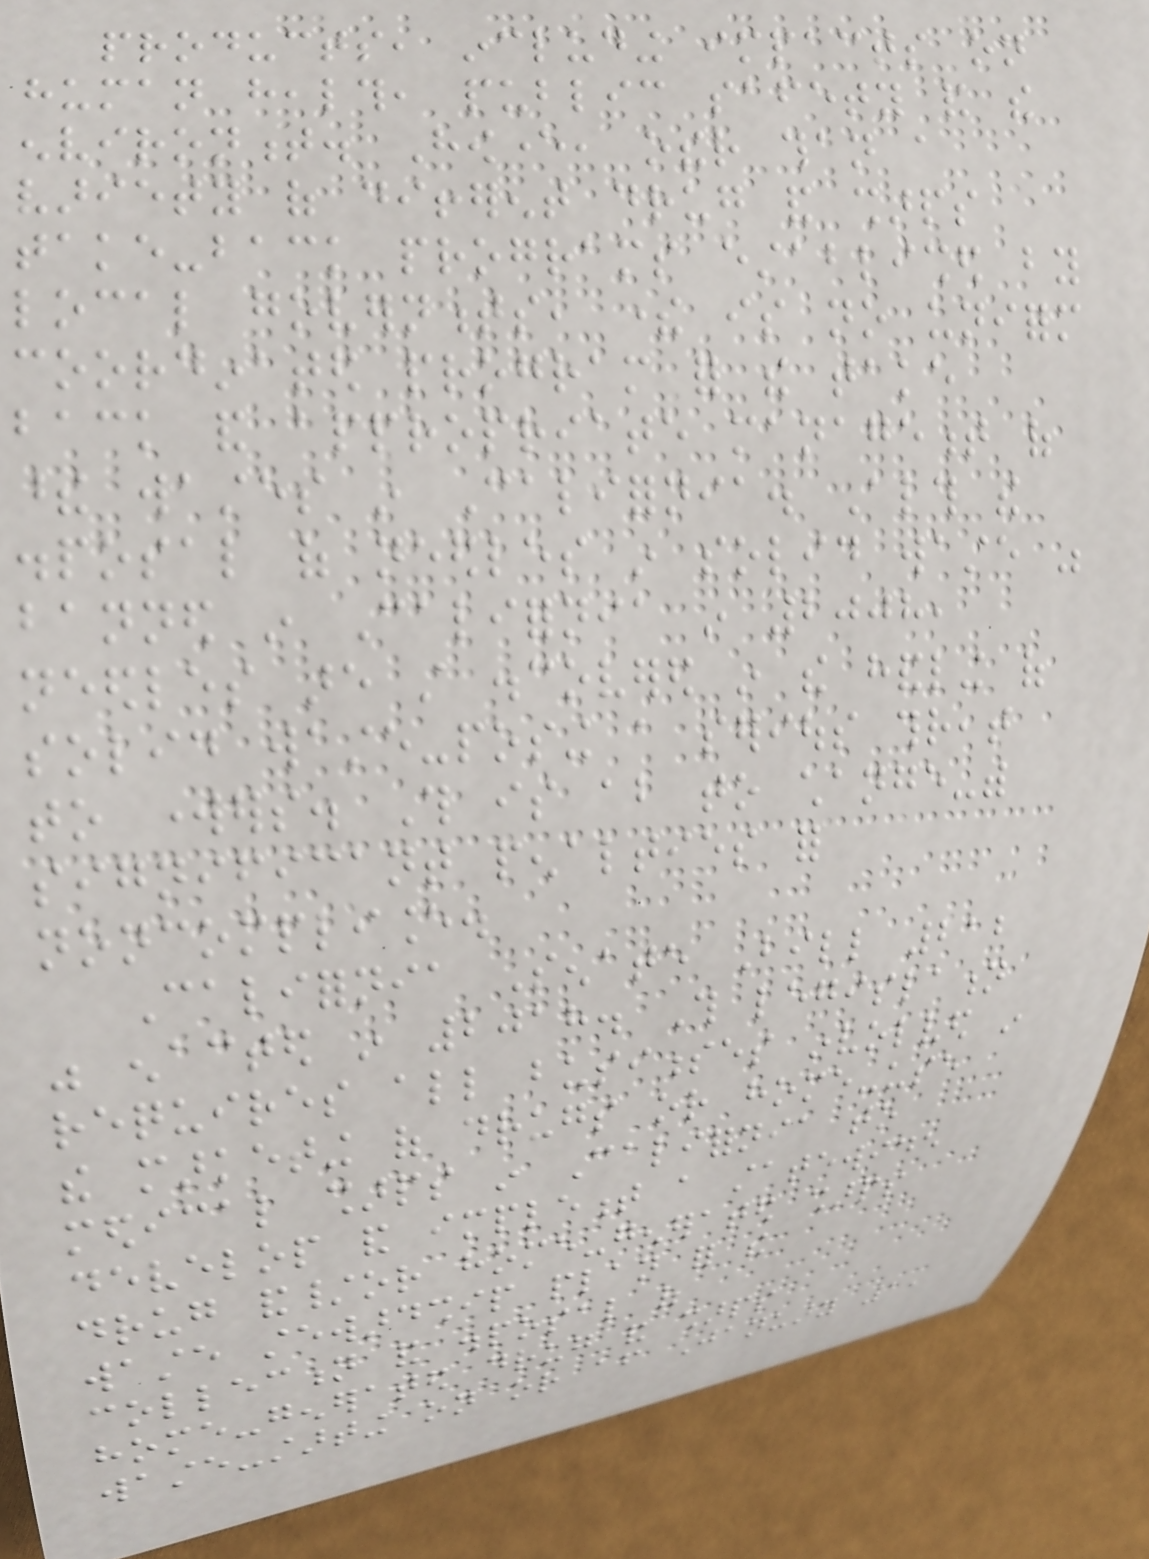products, including impacts on
human health, public safety and the
environment. However, other than a
variety of different drug and sharps
take-back programs established by
local governments, there is no uniform
coordinated program for the take
back and appropriate management of
these wastes in California. Although the
disposal of needles in solid waste was
banned in California in 2008,
needles are still discovered in the handling of
solid waste-posing a serious threat
to workers. This is about to change-with
significant penalties for
noncompliance.
California Senate Bill 212
was enacted in 2018. This legislation
requires all businesses involved in
the marketing of drugs or home-use
medical sharps in California to
develop and implement a statewide
drug and/or home-generated sharps
waste stewardship plan for the
collection and disposal of
home-generated drug and sharps
waste-starting on or after January 1,
